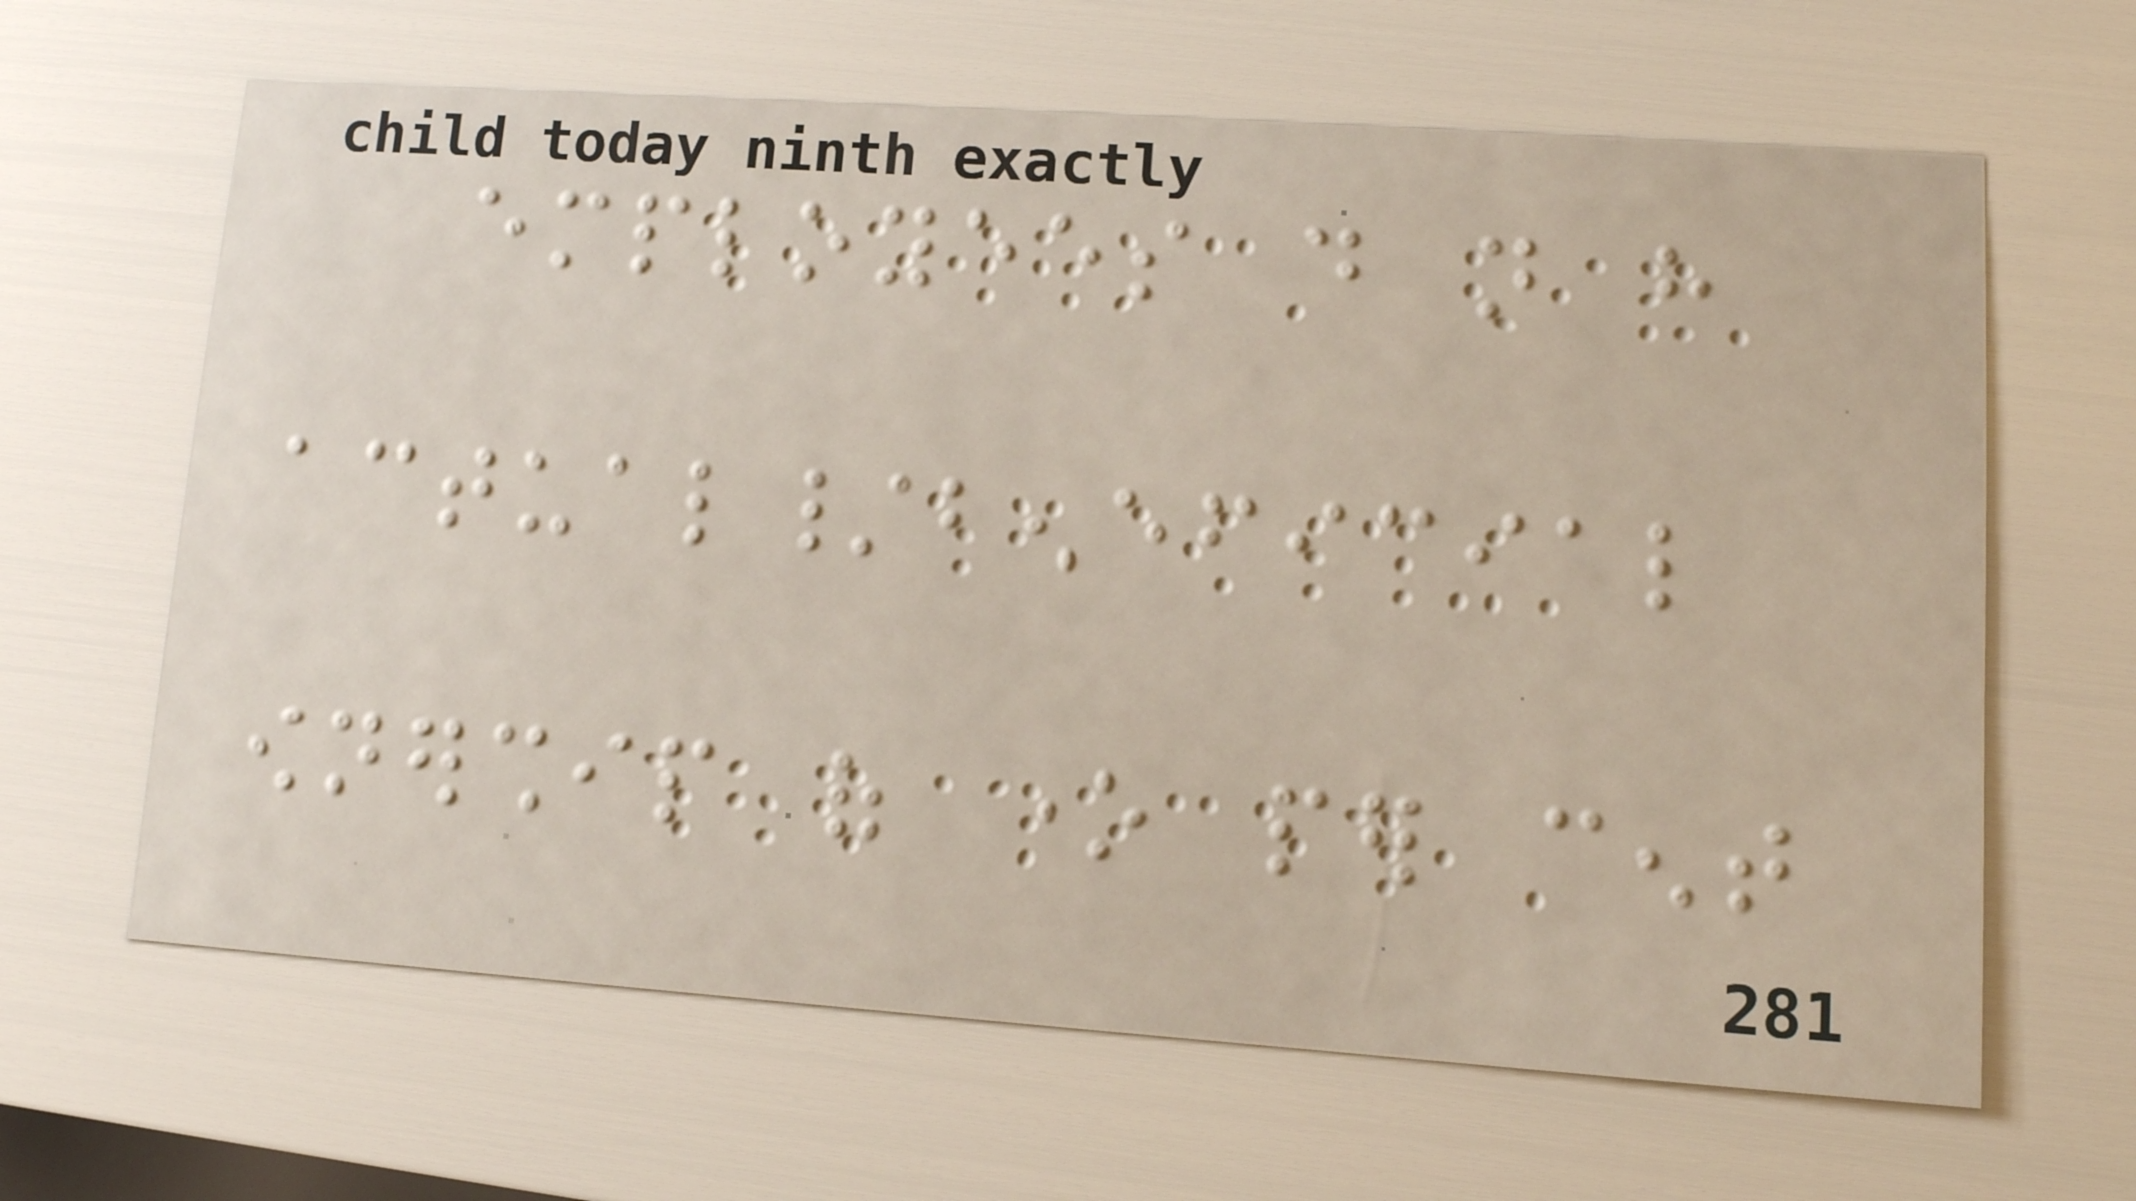employees do not have
actual/beneficial
ownership of one per cent
